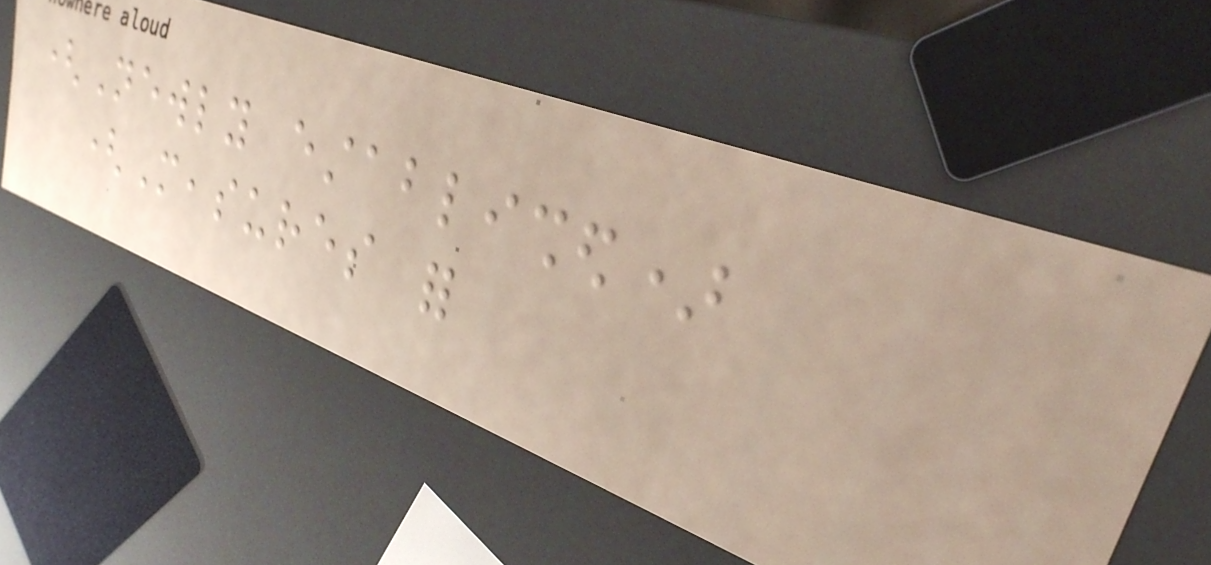(Newly established)
(Measures for
